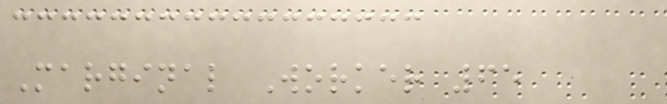Marginal Worker 65
